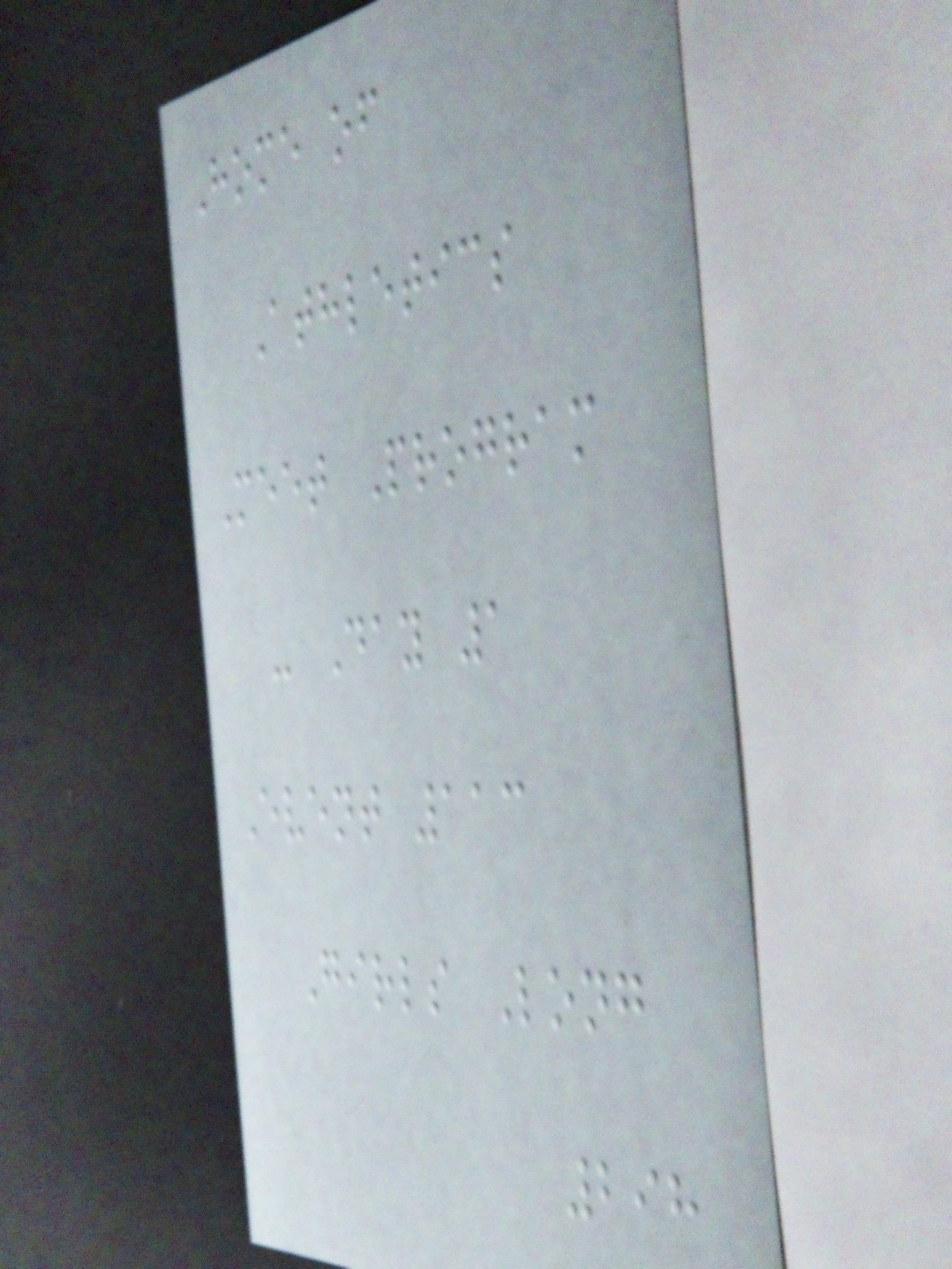Home of
Athletics
Meet Program
- Day 1
Event 113
Girls Long
298
